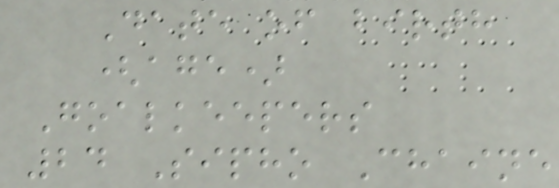Date of birth
(age)
Goalkeepers
24 Sipho Chaine
